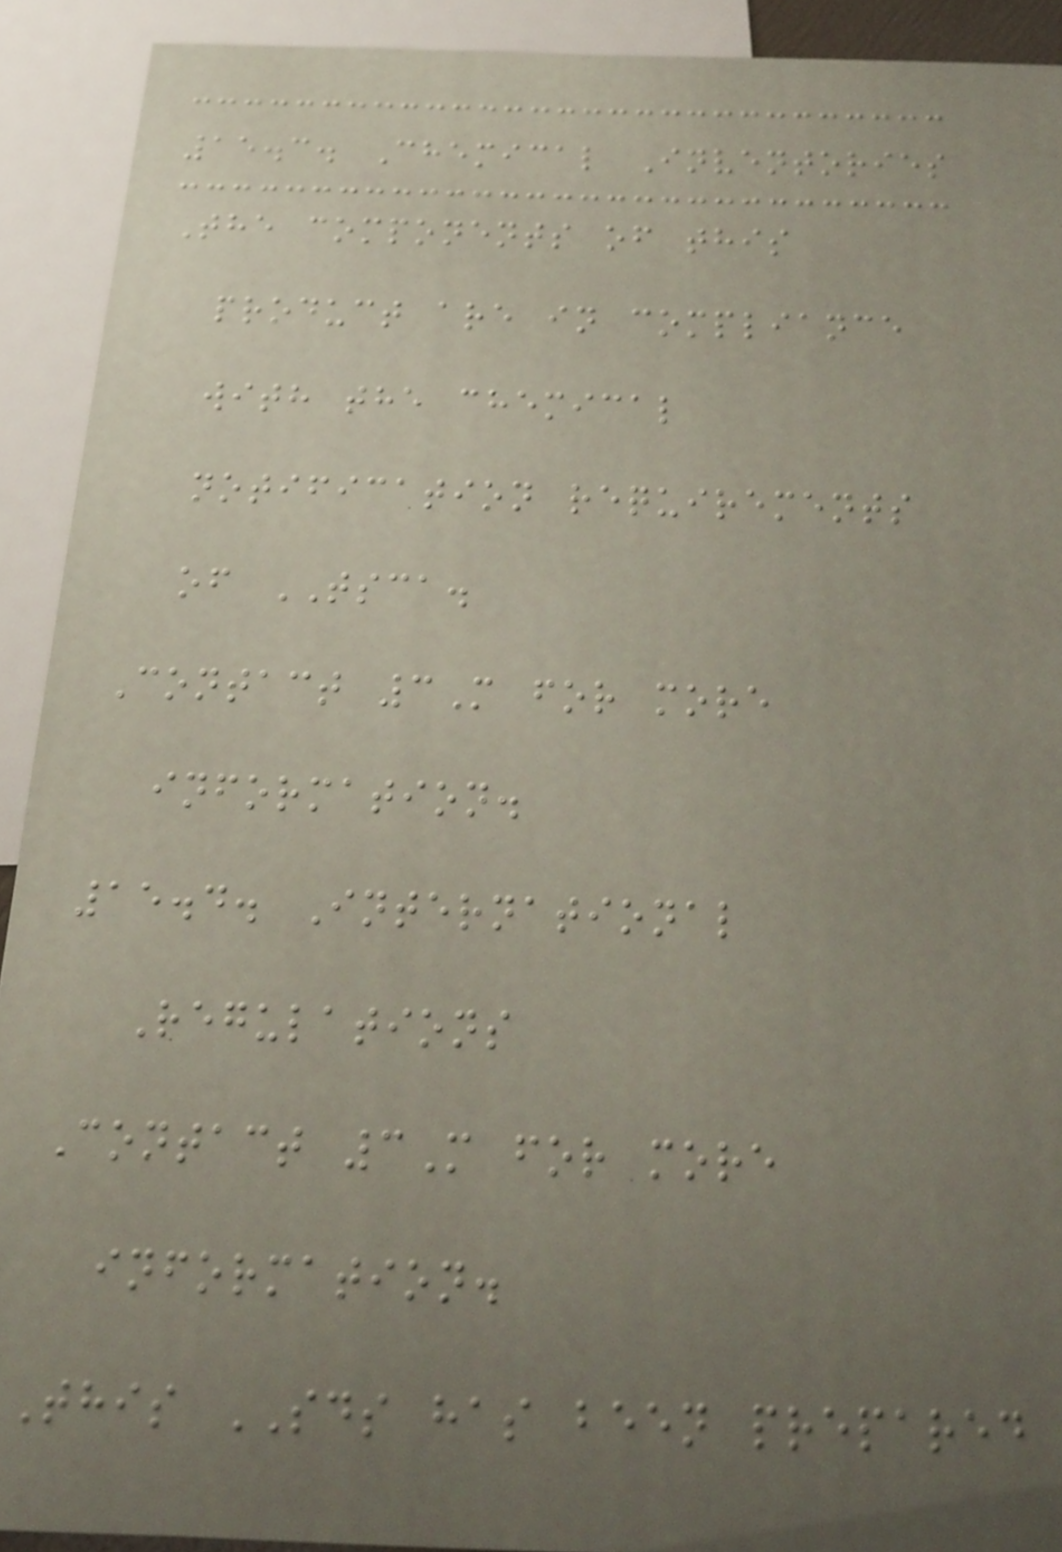15.3. Chemical Inventories
The components of this
product are in compliance
with the chemical
notification requirements
of TSCA.
Contact 3M for more
information.
15.4. International
Regulations
Contact 3M for more
information.
This SDS has been prepared
